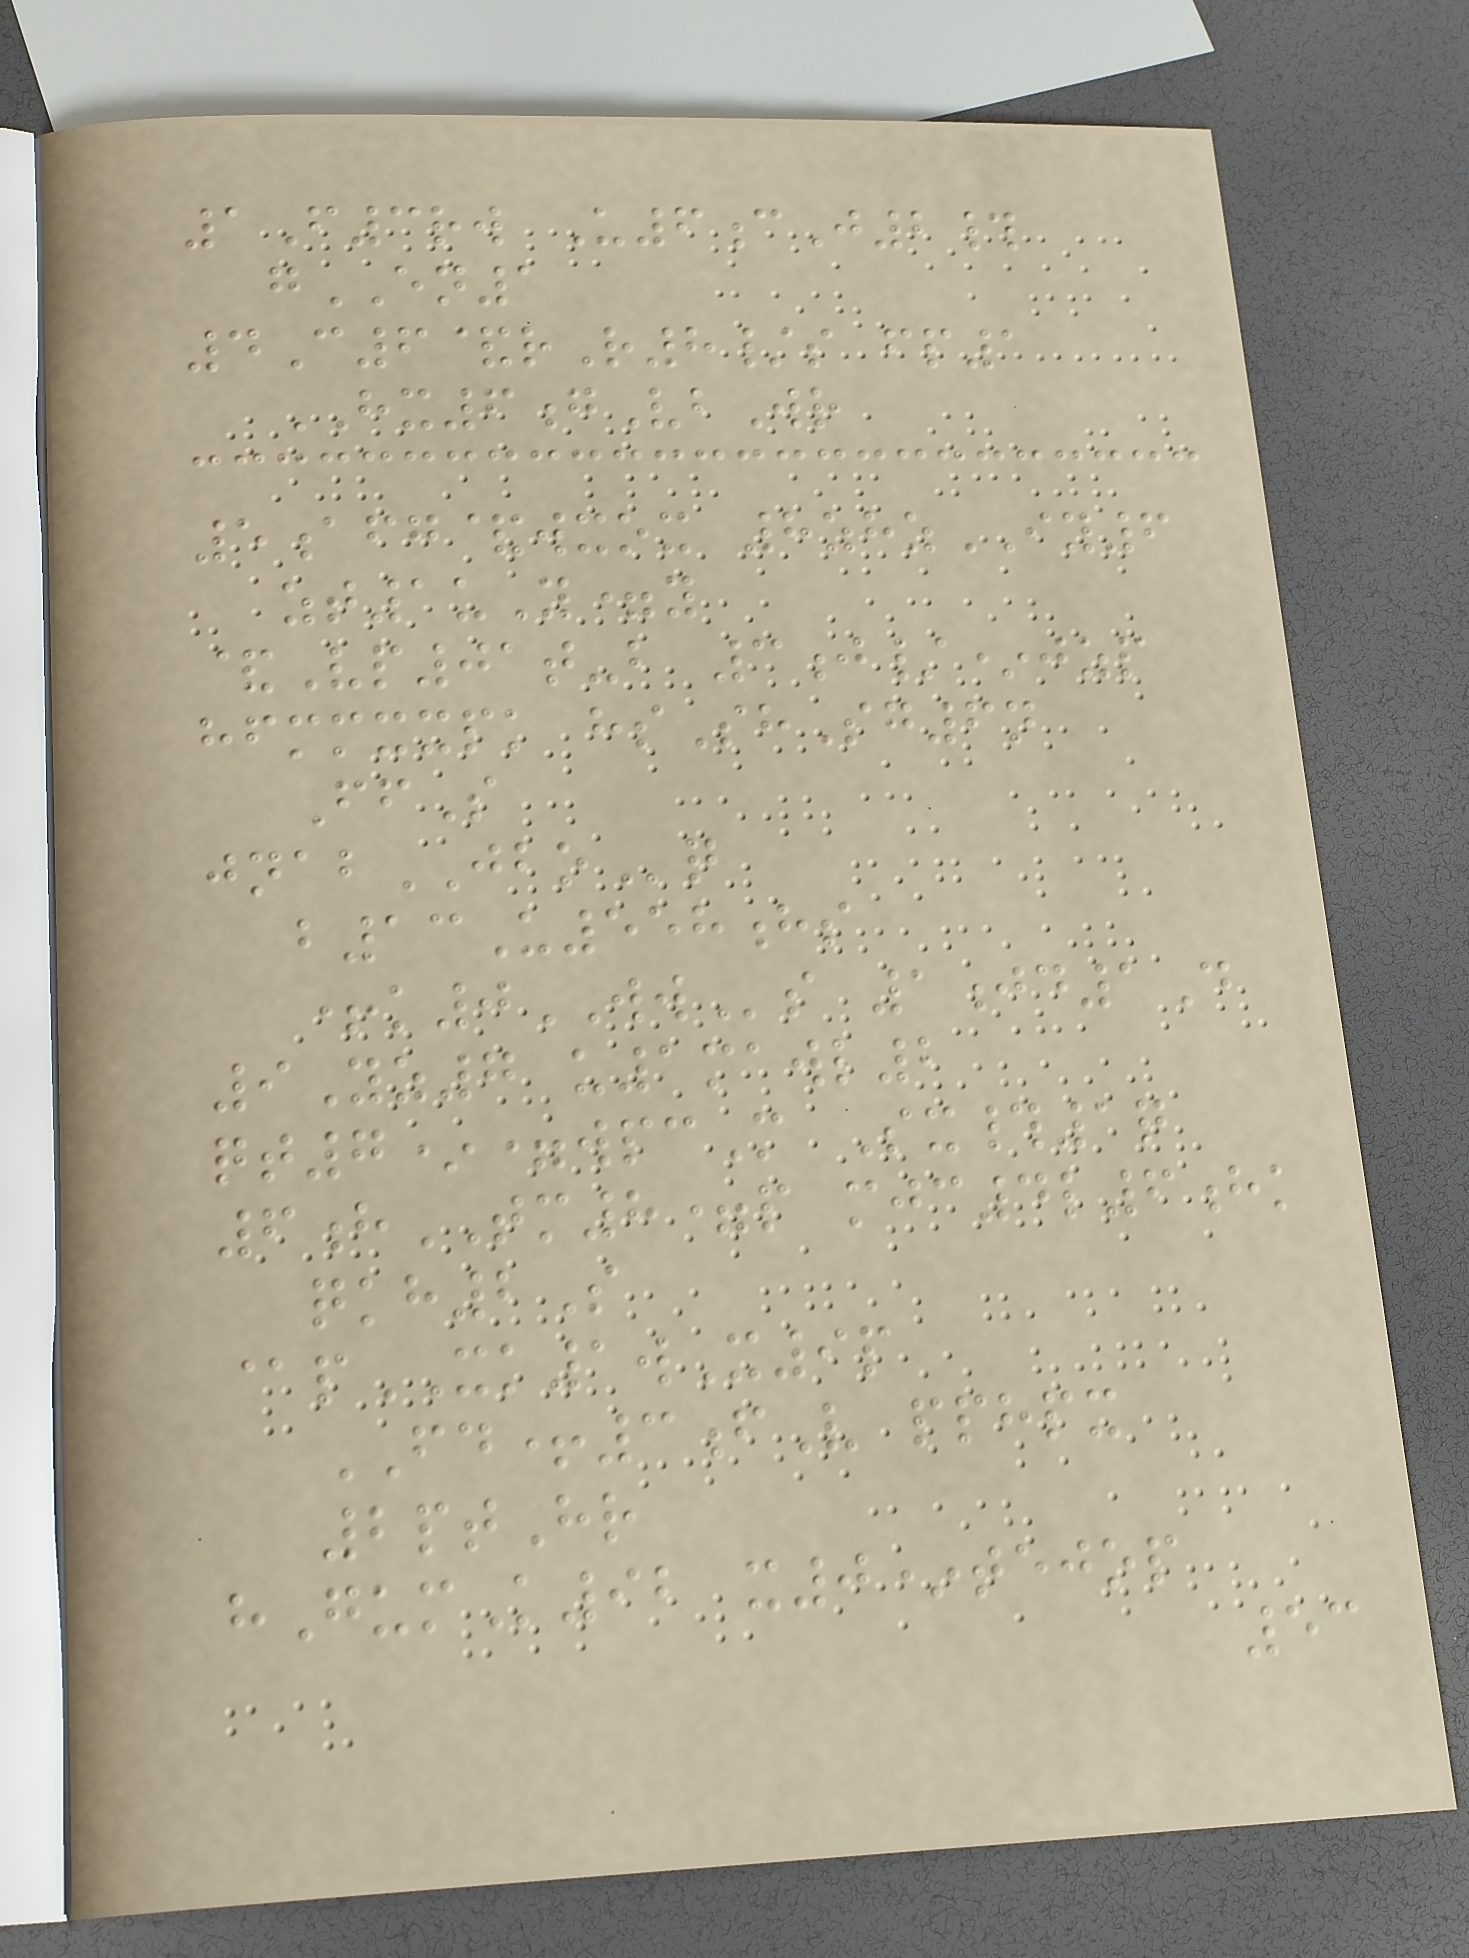1F3rw U6cJ2#
gEN1
4C6&rR8/s fp1
HX6gVbWr
5afg&wxox 8zhzIY6
zt1uY=y
&Vp01t-b 3j/*jzp
hfmmxxpk hsShSg6n
FfS
jnabJBOq
b13U558hs
+k0WWs 1jd1D
9Yz7 u1mawl2
qt7*=wpcM Sx#1q
6hTM8=p mjc4l6hk
qkh2S
@pXK1wX9p
FD+3fV pphpx
2ptHr
hGumK92 x0*tejop
53
